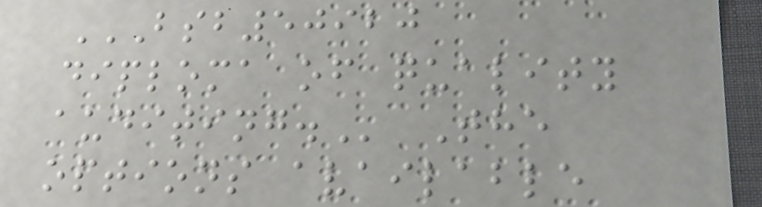BSB50920
DIPLOMA OF QUALITY
AUDITING. The
options available
